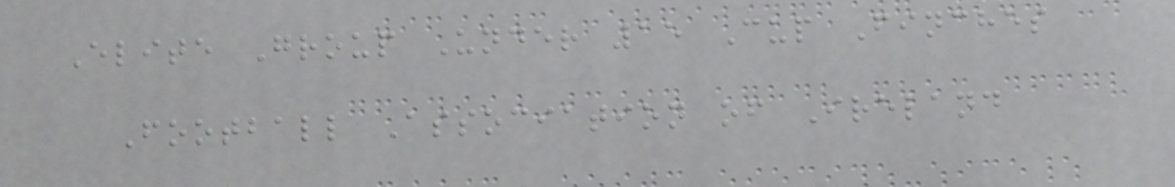Elite Group Under 15 Cup Finches
Football Association of Ireland
